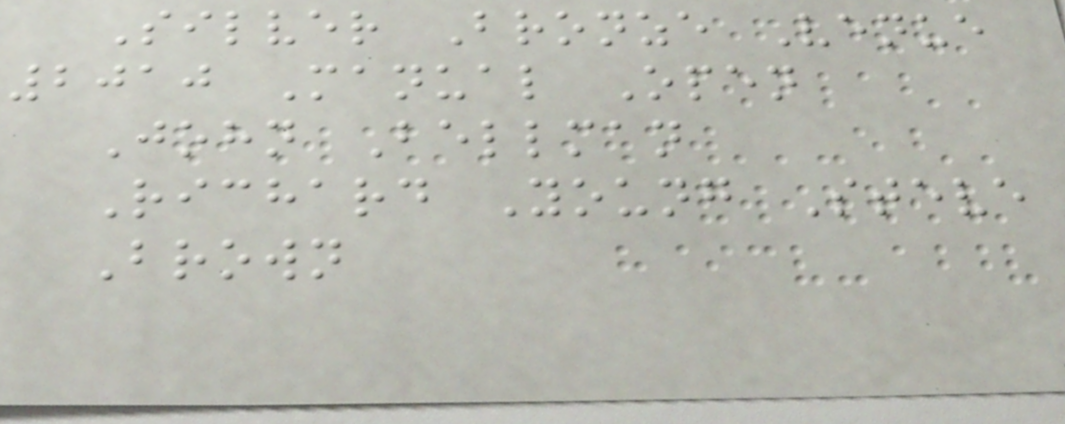Silver Bronze Venue
2010 Manual Open
John Bellman
Richard Young Steve
Brown
